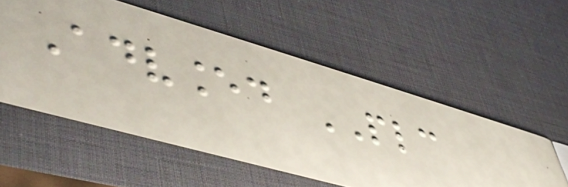Advanced PLC
